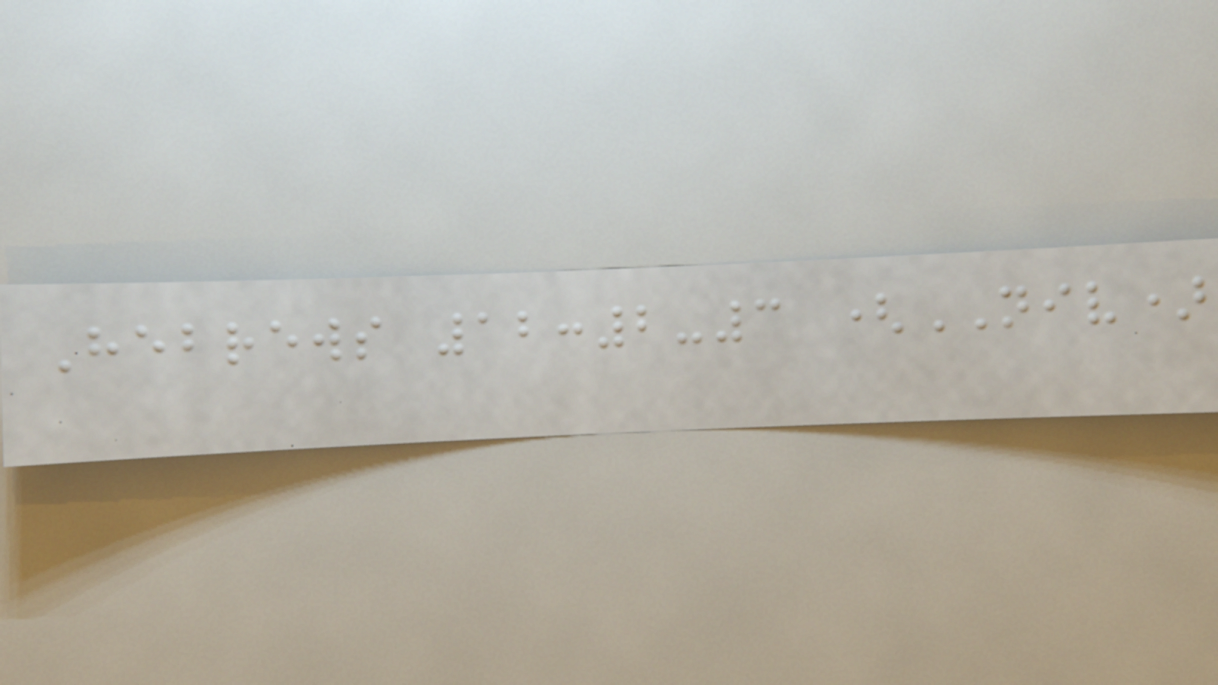Hebrews 12:2-3 (NIV)
